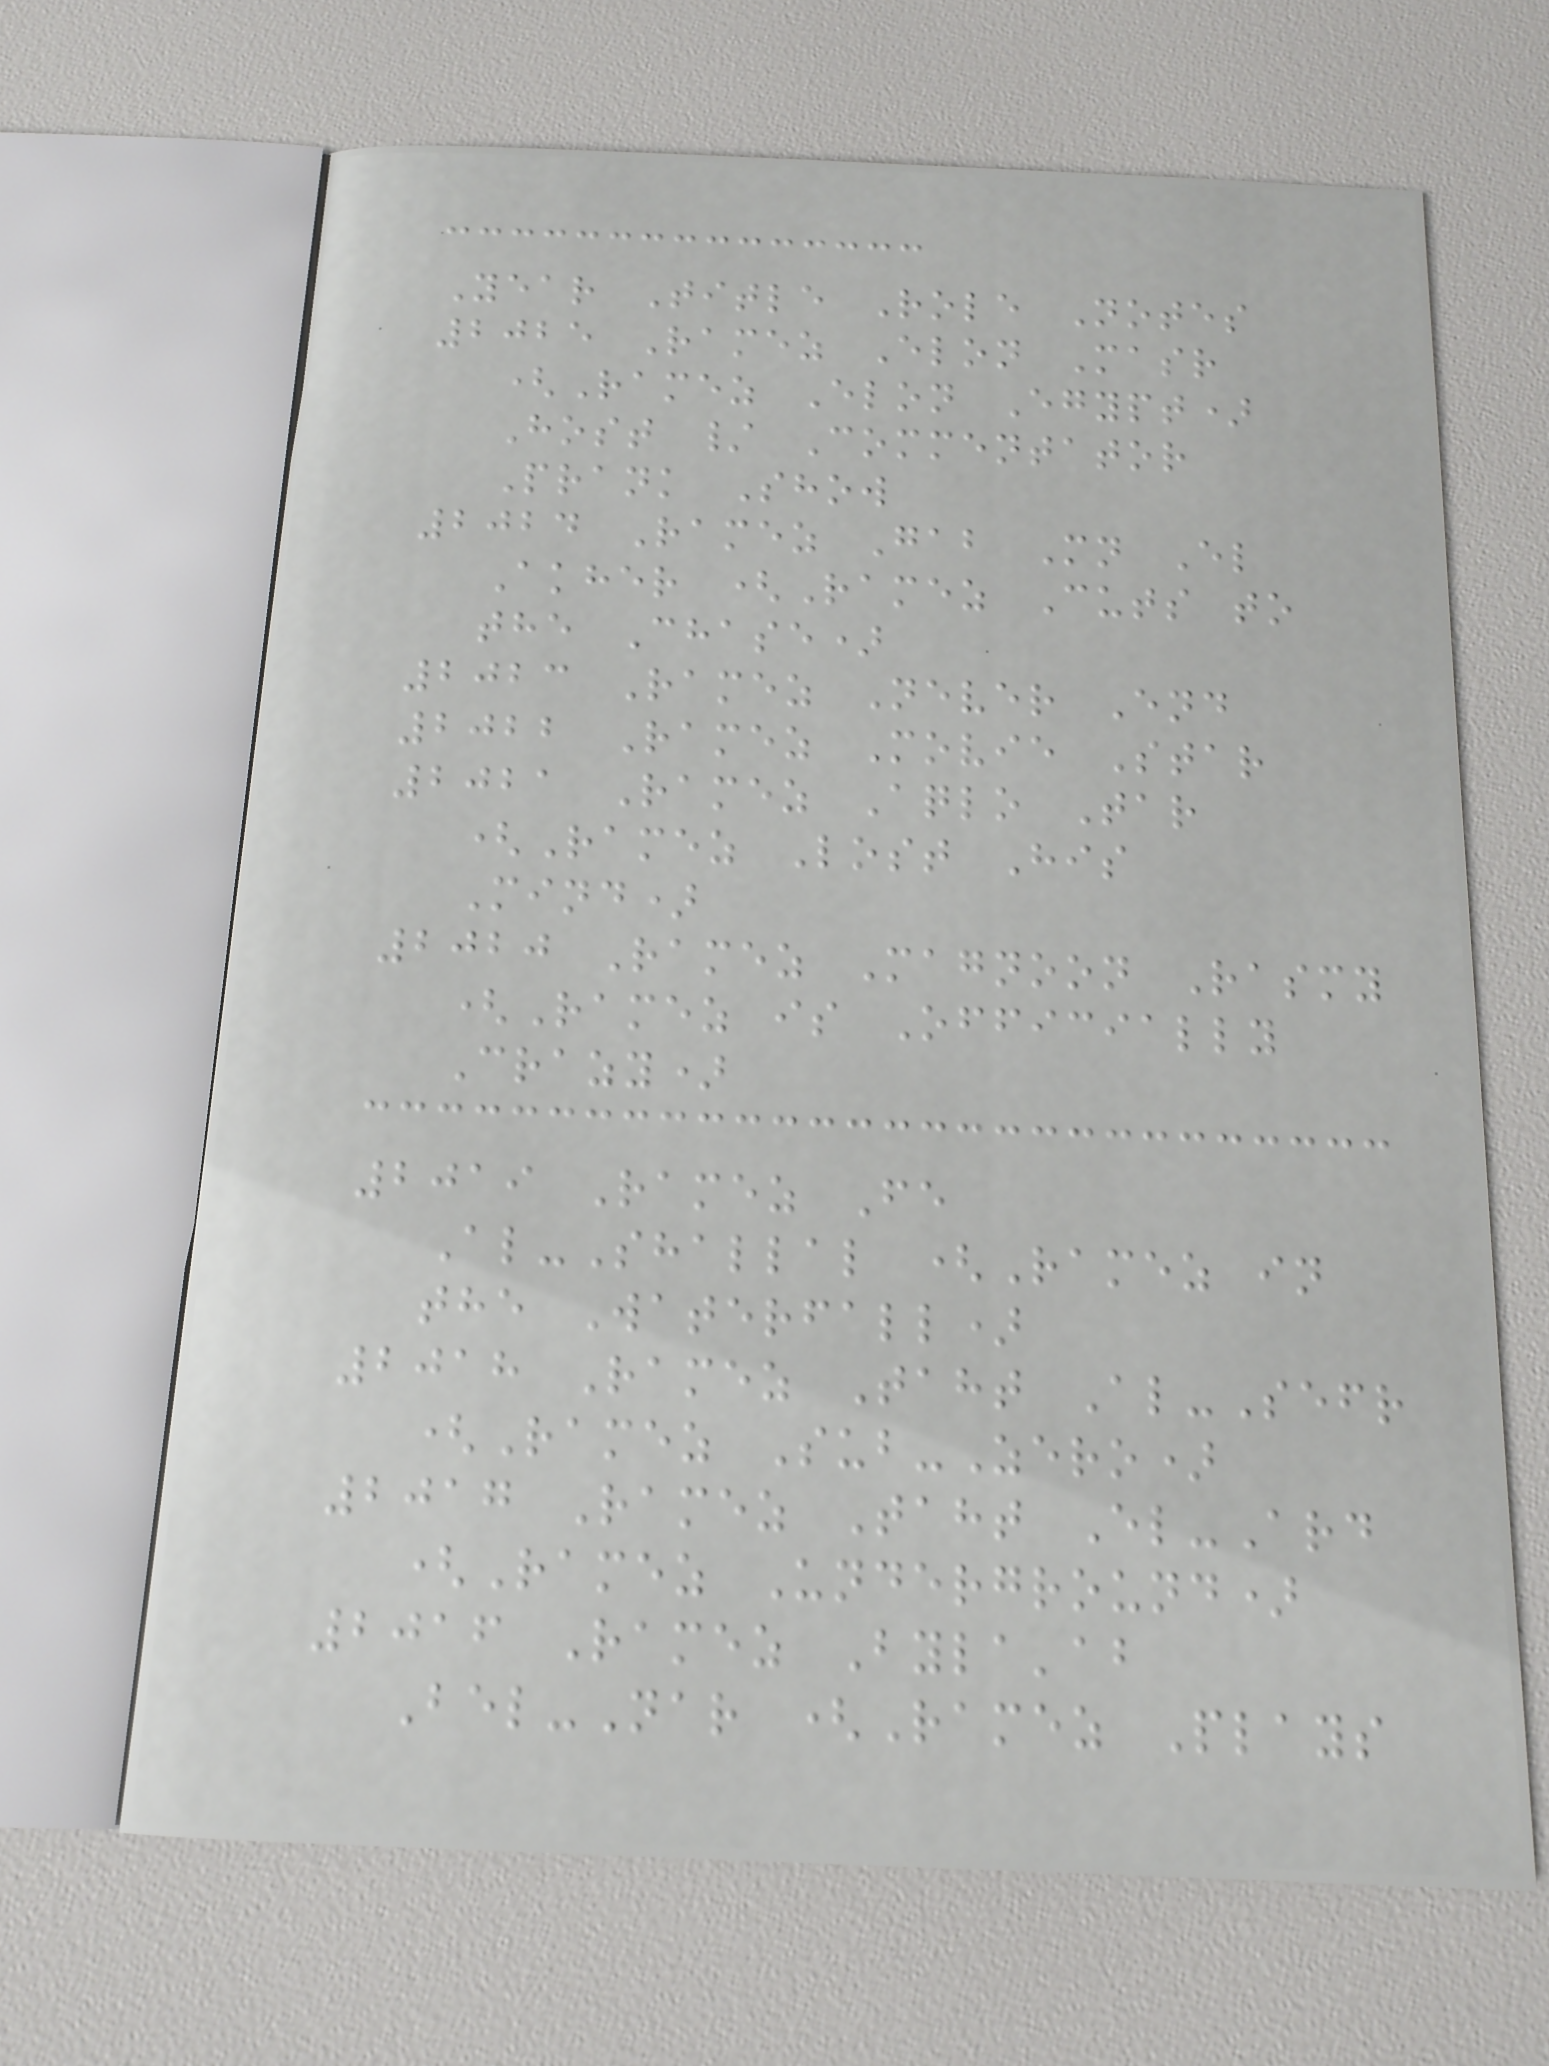Year Title Role Notes
2025 Ramez Elon Masr
(Ramez Elon Egypt)
Host / Commentator
Prank Show
2024 Ramez Gab Mn El
Akher (Ramez Cuts to
the Chase)
2023 Ramez Never End
2022 Ramez Movie Star
2021 Ramez Aqlo Tar
(Ramez Lost His
Mind)
2020 Ramez Magnoon Rasmy
(Ramez is Officially
Crazy)
2019 Ramez Fe
Al-Shallal (Ramez in
the Waterfall)
2018 Ramez Taht Al-Sefr
(Ramez Sub-Zero)
2017 Ramez Taht El-Ard
(Ramez Underground)
2016 Ramez Byla'ab
Bel-Nar (Ramez Plays
